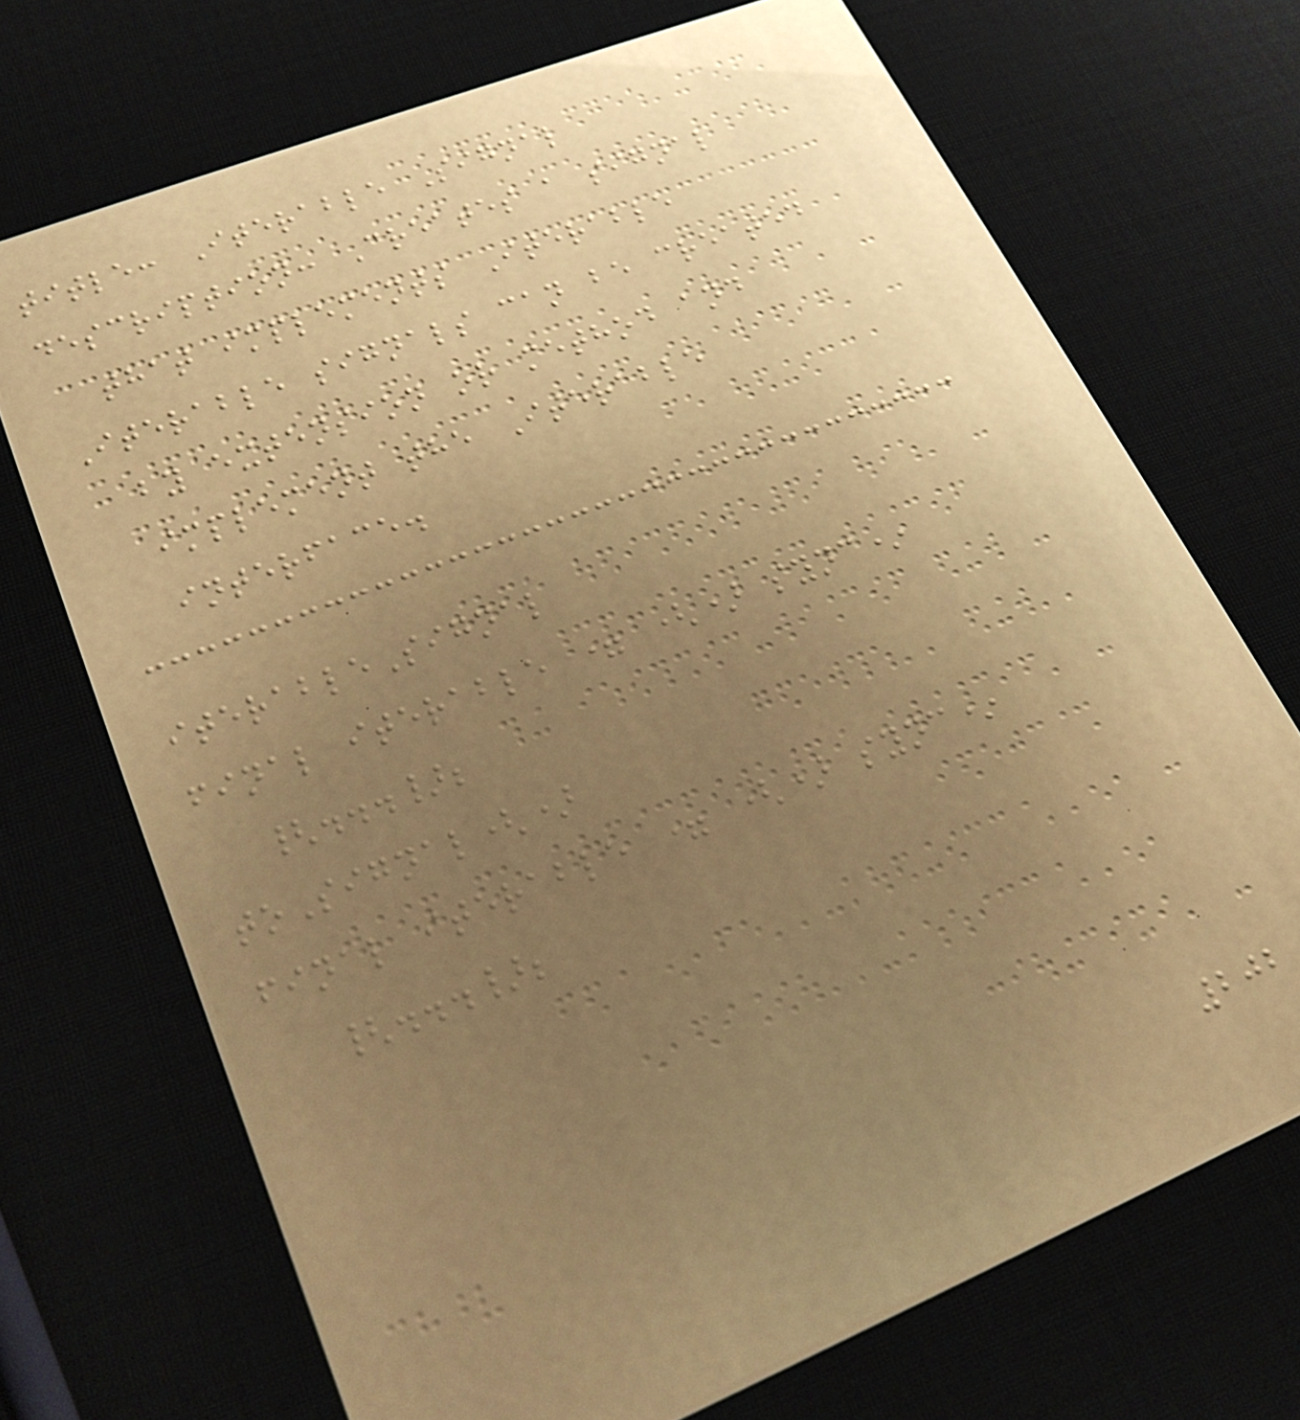title: Iterable Signal
description: Creates a signal
that implements Iterable
Iterable signals can be created
by extension or method and
implement the Iterable
interface.
iterableSignal
final iterable = () sync*
{...};
toSignal()
final iterable = () sync*
{...};
202
